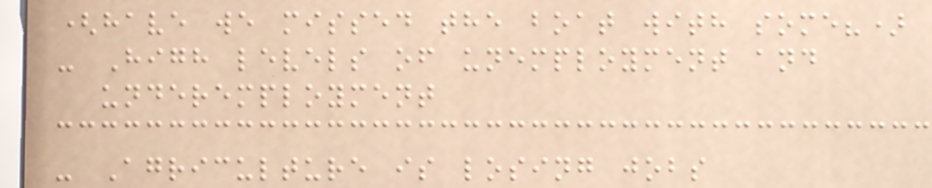(have we missed the boat with some?)
- High levels of unemployment and
underemployment
- Agriculture is losing jobs
